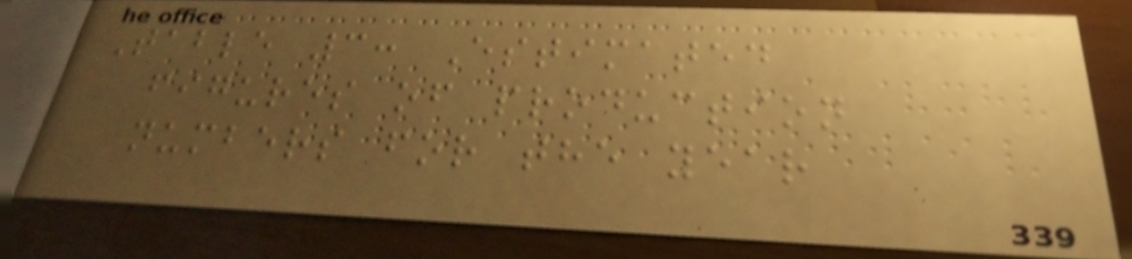Table 3: Estimated
figures of production
numbers for the year
